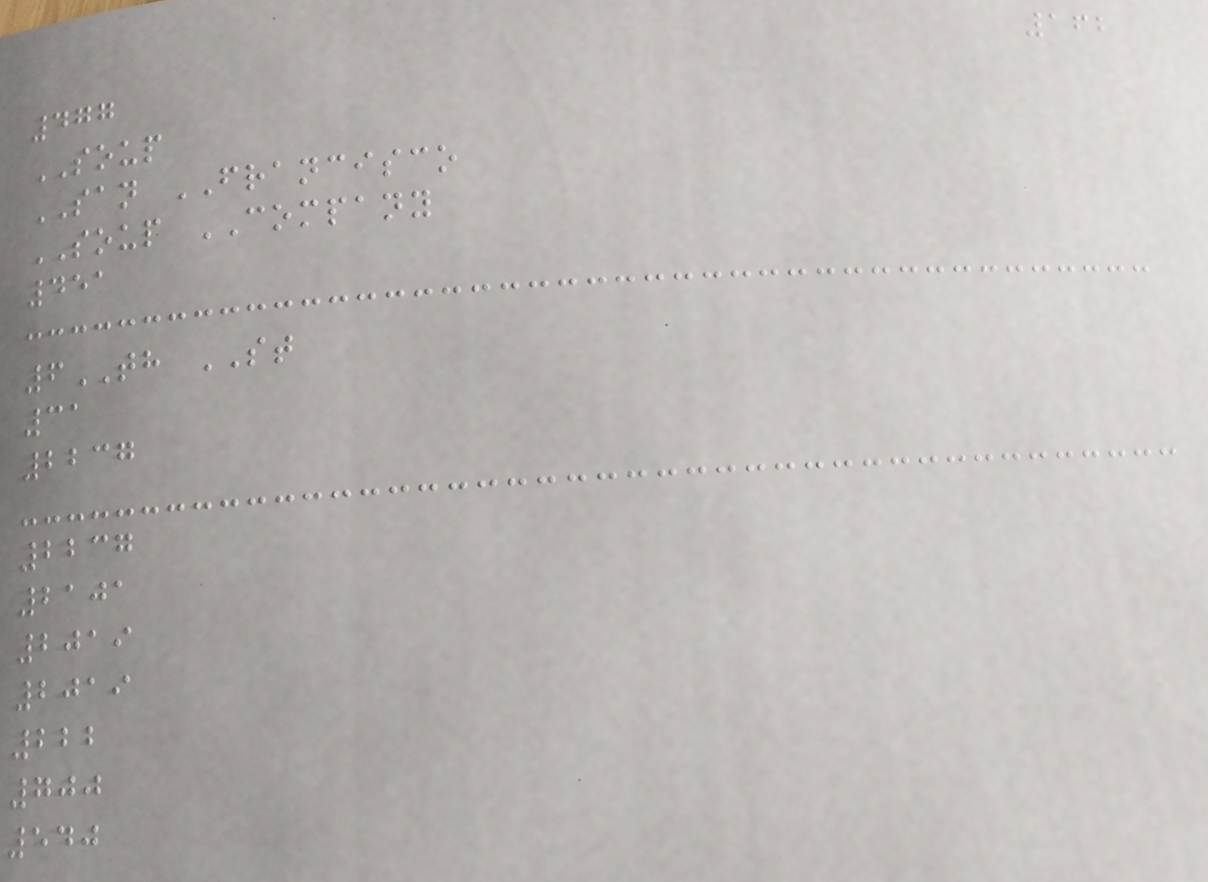162
477
SOUP
SAN FRANCISCO
SOUP COMPANY
451
6TH ST
31
2237
2237
2101
2019
2019
222
700
540
